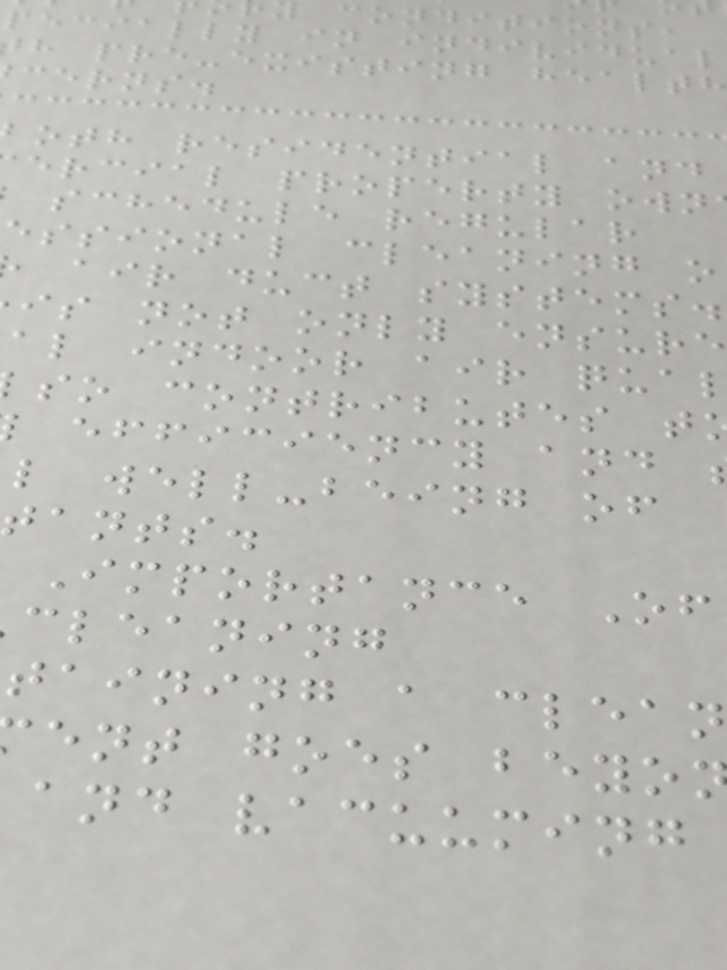conditions,
pecially in individual
h pre-existing health
cerns.
oth residential and
ercial property own
schedule regular
essional cleaning o
air duct systems.
is not only ensure
al indoor air qua
so contributes t
efficiency and
l well-being of
tants.
Importance Of
cleaning
taining a clean
ent goes beyo
and vacuuming
